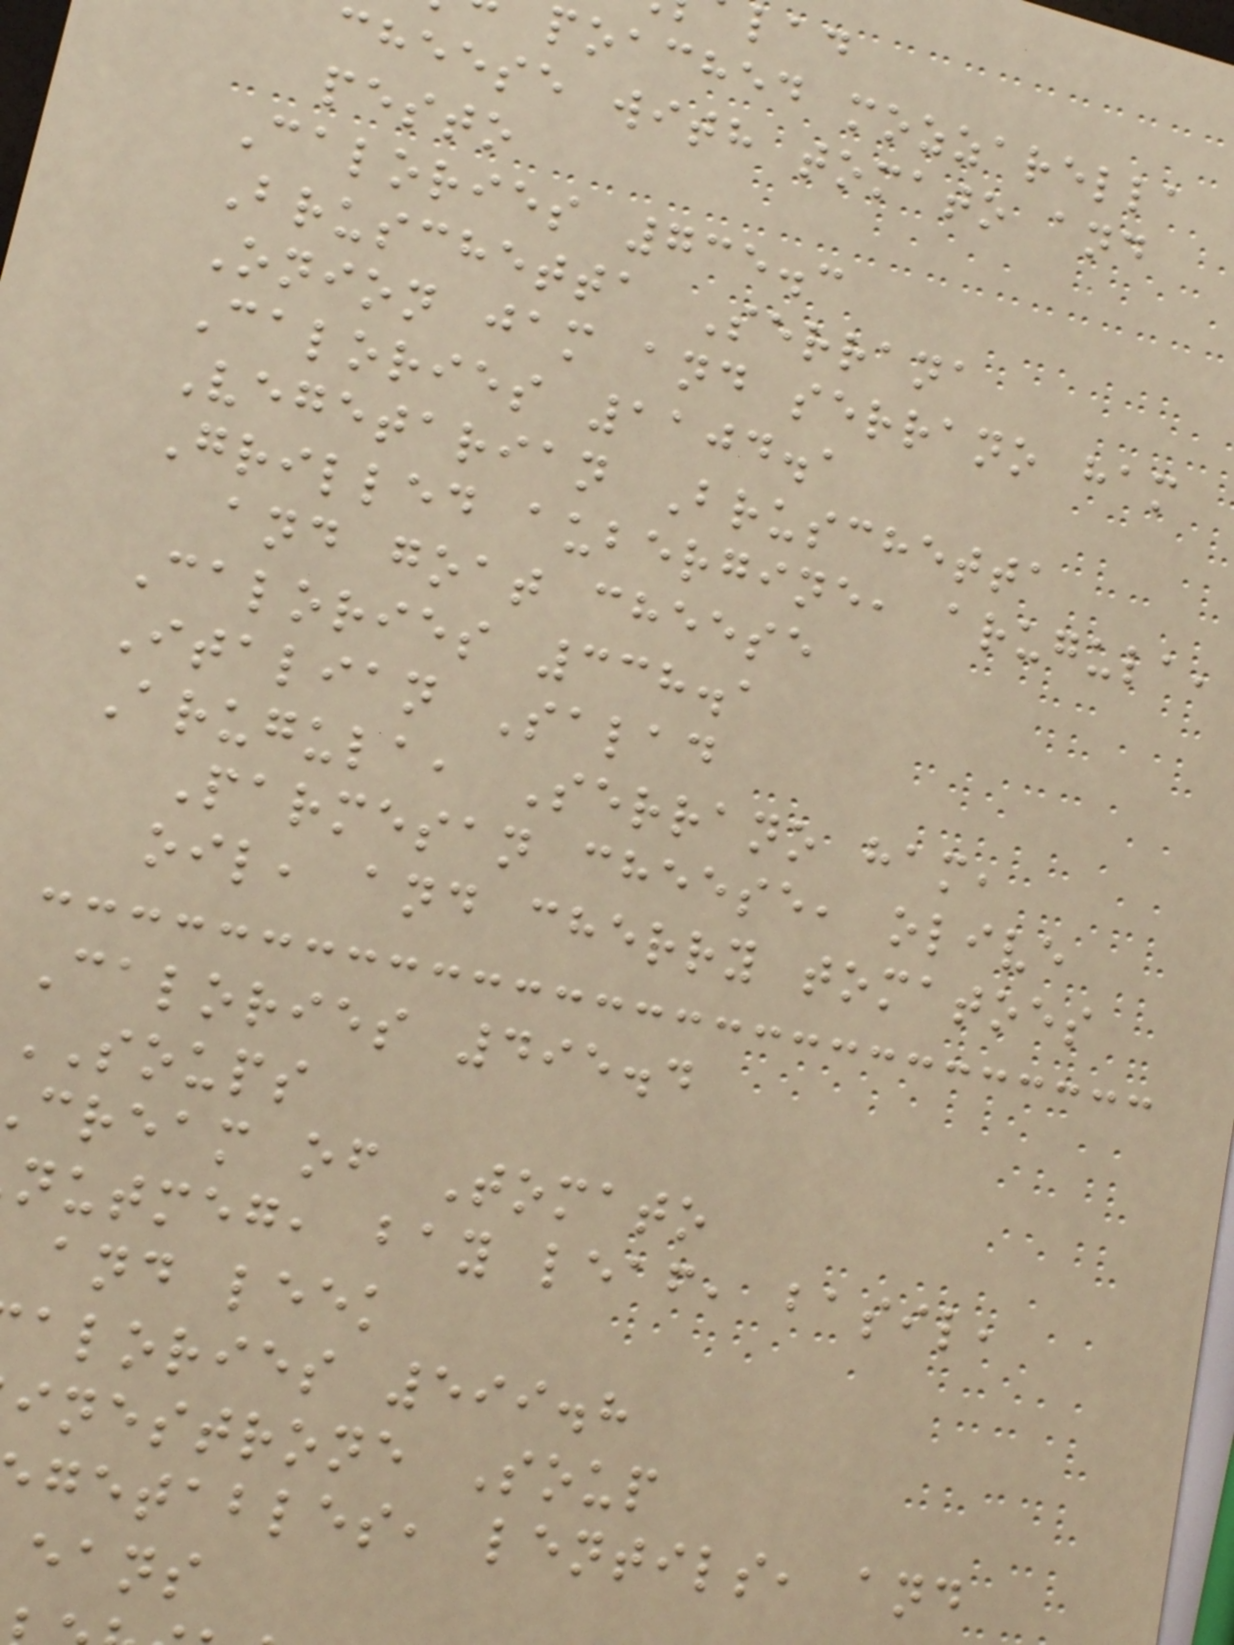poached mozzarella
cheese with tomato and
pesto
Calories 735.3
Bruschetta Serrana
Onion jam and serrano ham
Calories 1104.1
Vegetarian Bruschetta
Grilled aubergine, arugula,
and goat cheese
Calories 338.1
Italian Salad
Arugula, Serrano ham,
Parmesan cheese, olive
oil, and cherry tomatoes
Calories 495.4
SOUPS
cream of Tomato
nutmeg, bay leaf, basil,
and leek
alories 599.8
inestrone Soup
getables, lentils, and
eans
